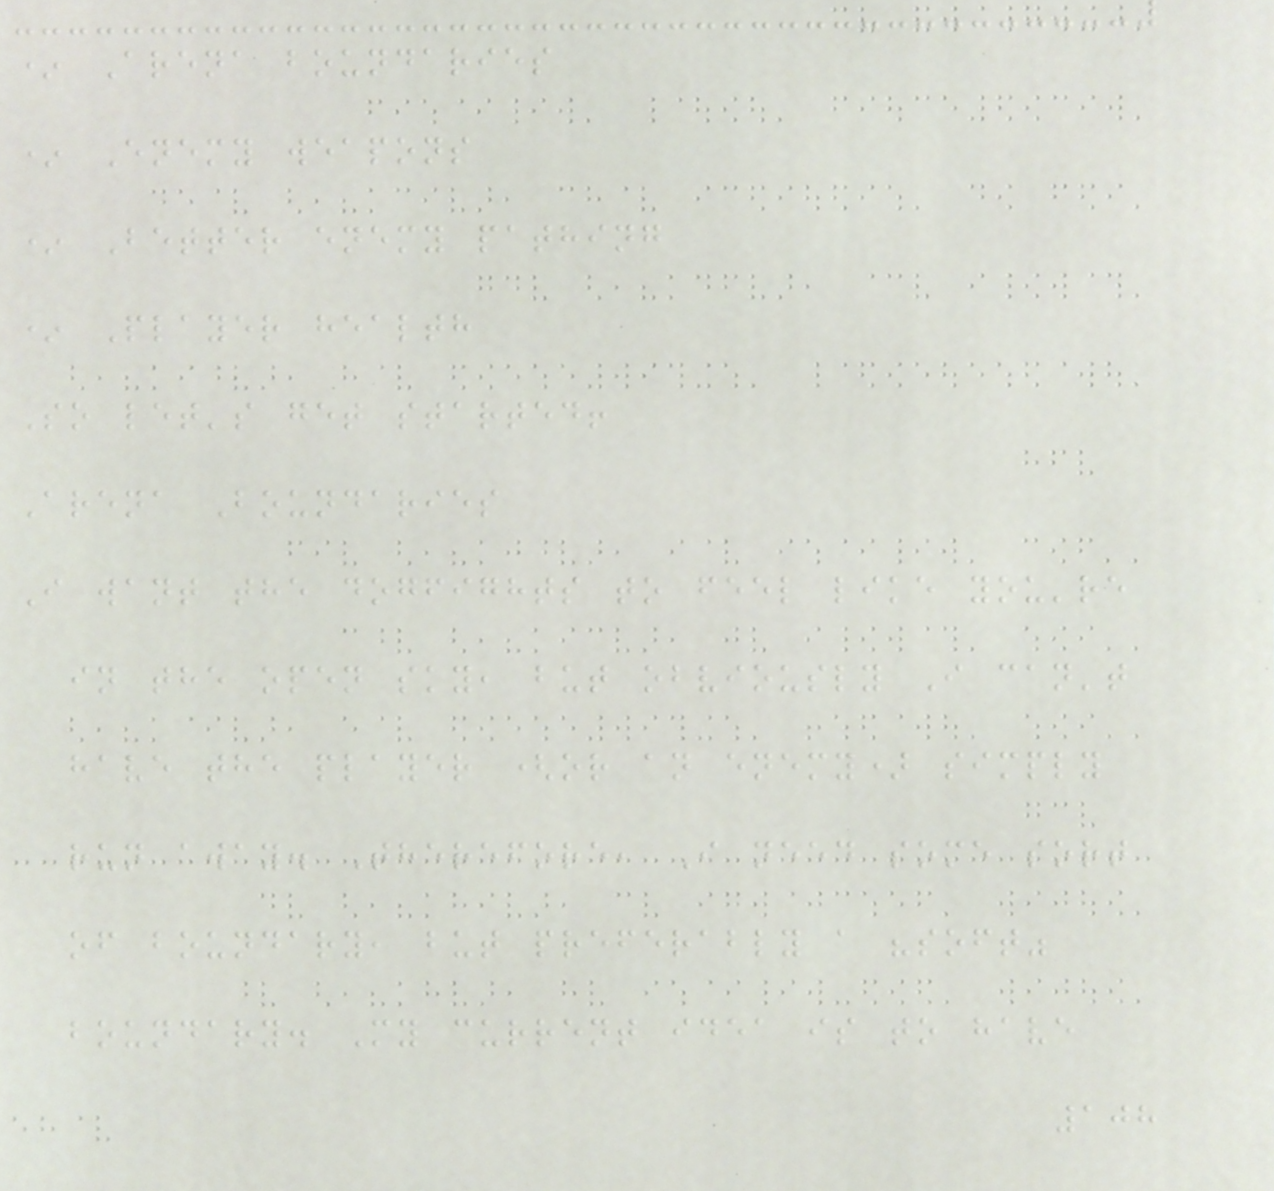* Arena boundaries
* Enemy weapons
* Better enemy pathing
* Player health
So let's get started!
Arena Boundaries
I want the dogfights to feel like you're
in the open sky, but obviously I can't
have the player (or an enemy) simply
run away. Therefore, I need some sort
of boundary, but preferably a "soft"
boundary. My current idea is to have
108
